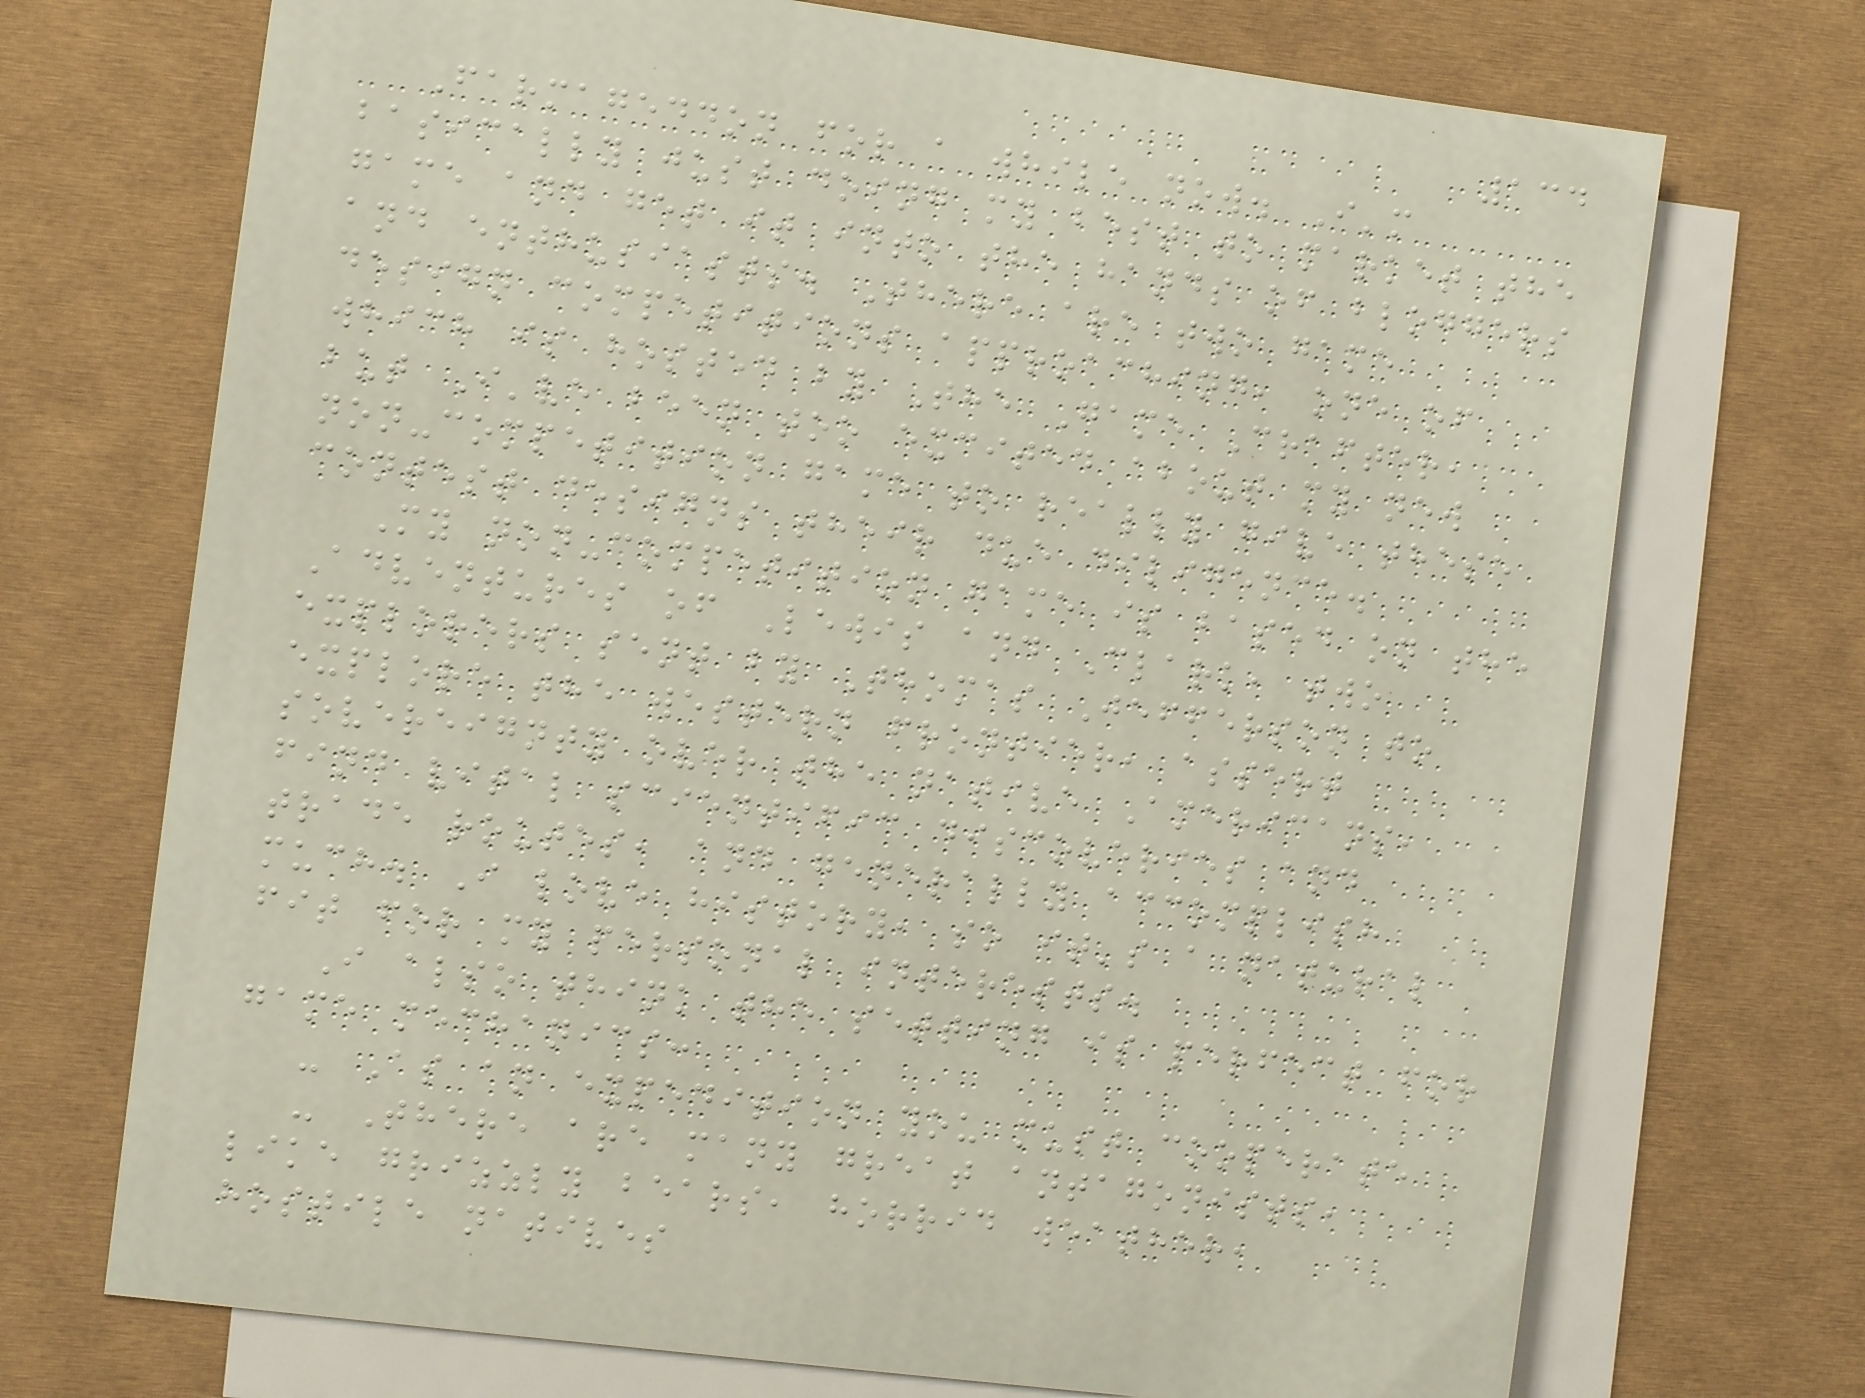134
Farmageddon for a while now. I'm
basically just doing my best to market the
game and get it into the hands of bloggers
and enthusiasts. There are two game
design competitions approaching, one of
which is hosted by The Game Crafter,
but I've been too excited about my new
non-competition game to really give these
contest designs their due diligence.
My non-competition game is based on the
Adventures of Lewis and Clark, two
explorers sent by Thomas Jefferson to
explore the western frontier, assert
sovereignty over the native Americans,
find vital scientific discoveries and
trade routes, and generally accomplish
much. I love history, so it's a natural
fit for my personal interests.
I also think the setting is perfect for
game mechanics:
- As an expedition you must cooperate
- There are many great antagonists,
like grizzly bears, horrid weather,
hostile natives
